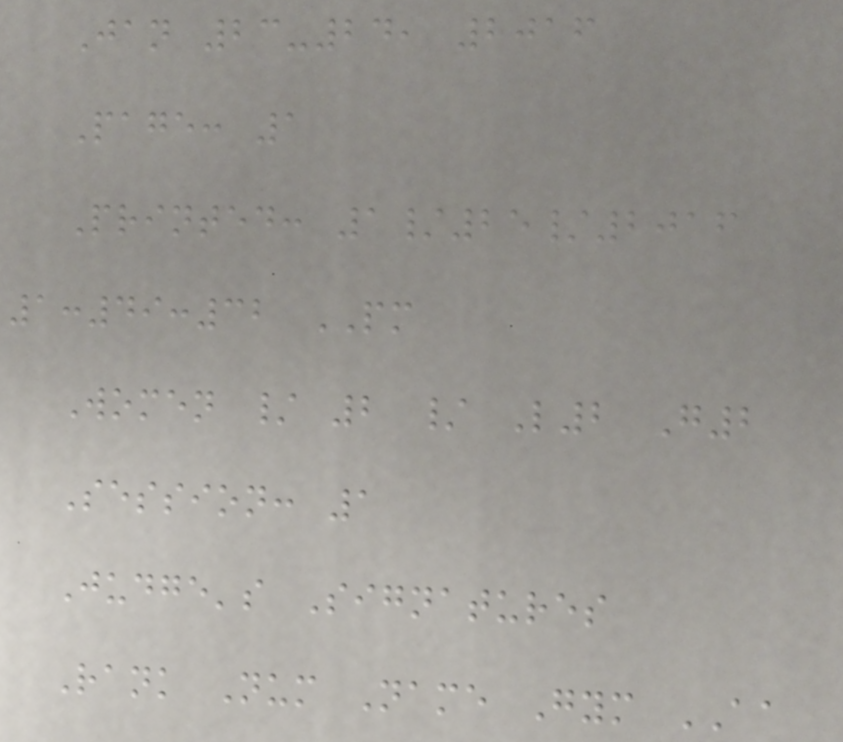Jan 23-24, 2016
Page: 1
Printed: 1/25/2016
1:49:32 PM
Women / 2 / L2 G2
Session: 1
Judge's Signatures
Rank Num Name Gym AA
